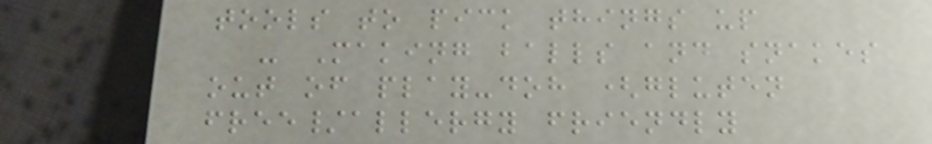tools to pick things up
- Making balls and snakes
out of play-doh (gluten
free/allergy friendly
